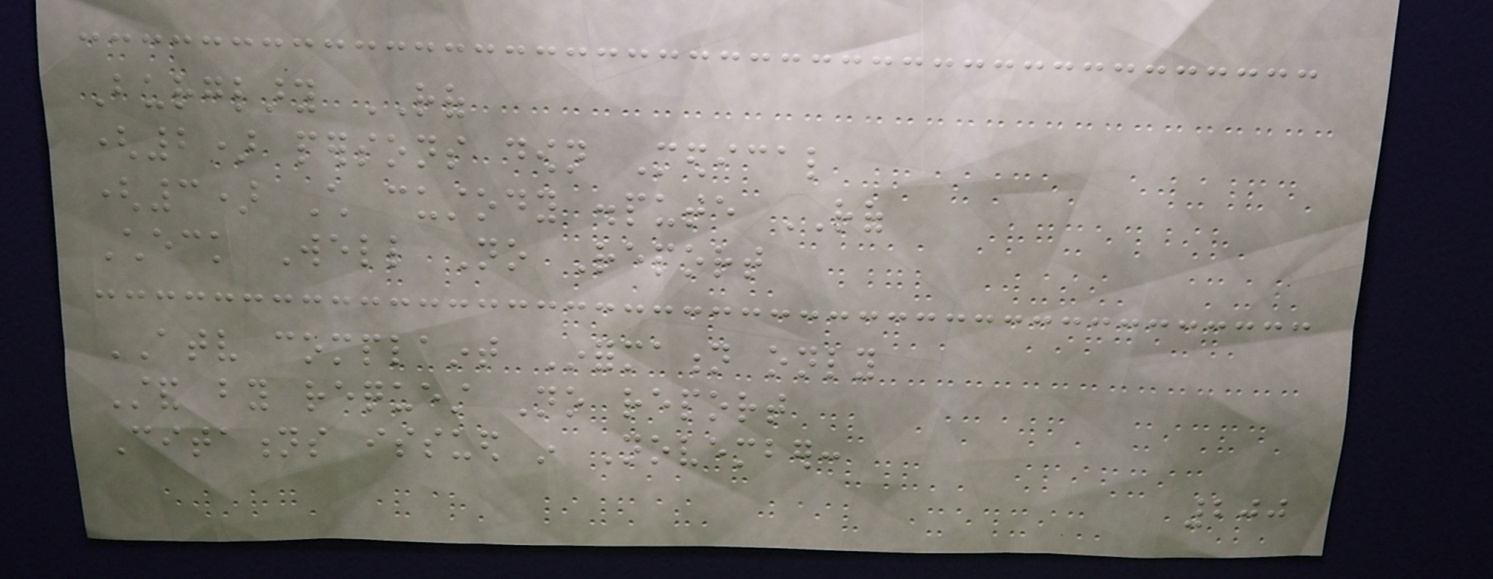Burglary ROF
(2) persons down Medical
(3) Child custody dispute ROF
Check Well No Report
ATV complaint Information only
Stand by request No report
Citations issued in November:
200
